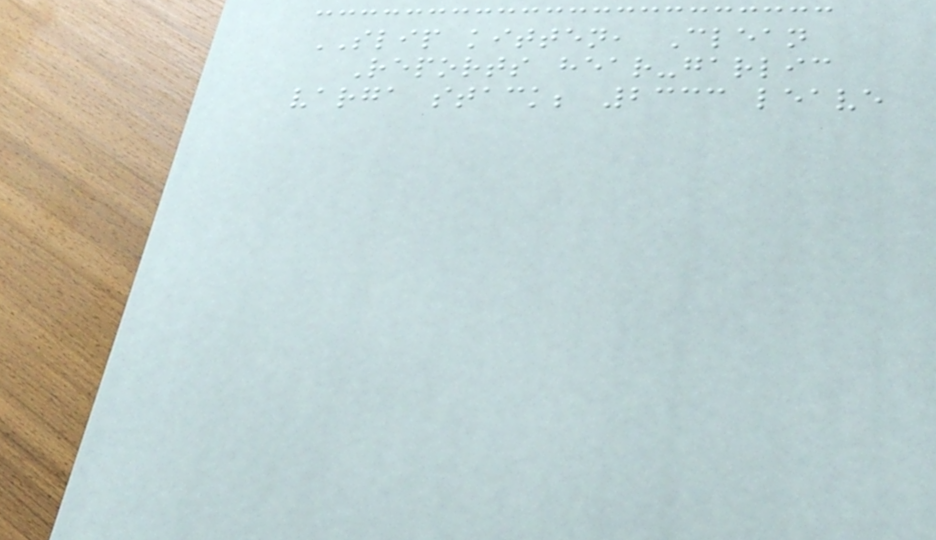SLIP kitten, Clean
Reports hear-garlic
varga stack; 2333 leave
